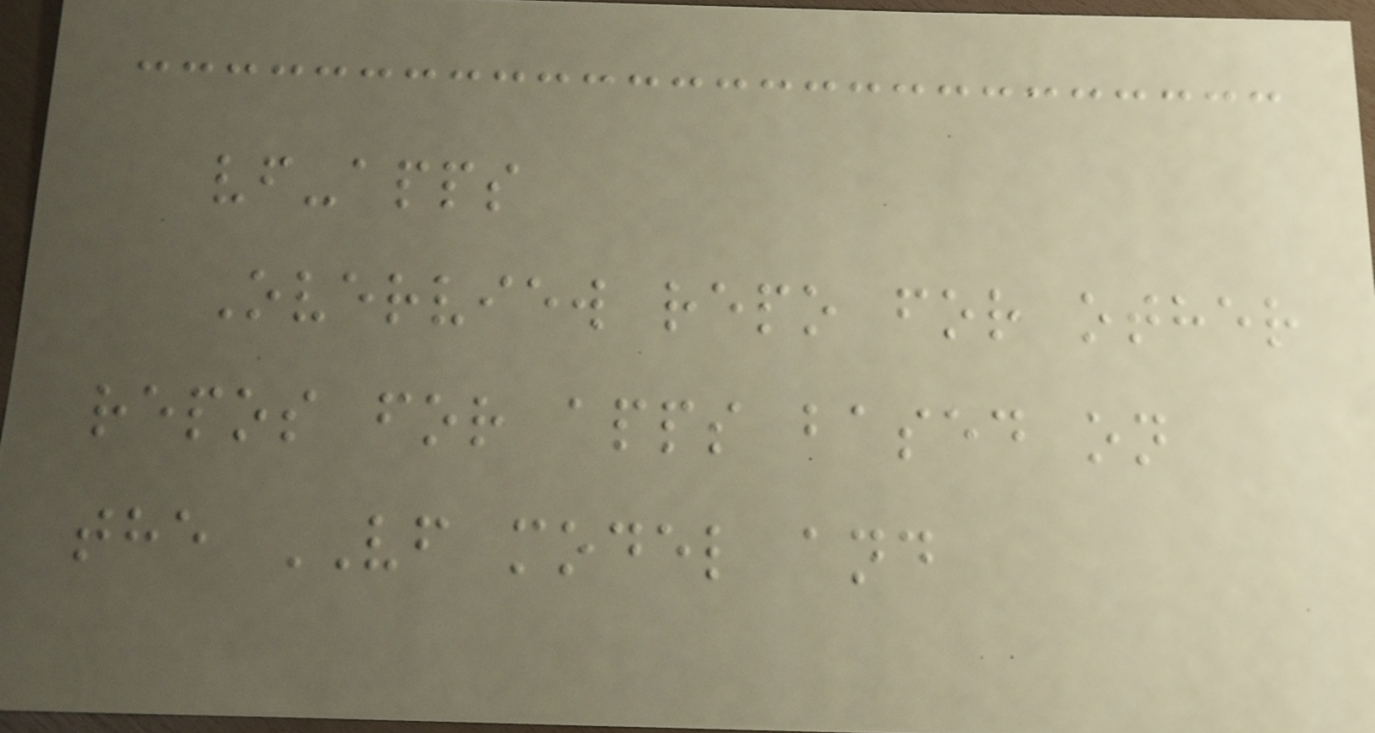vf-apps
Overview repo for other
repos for apps based on
the VF model and
